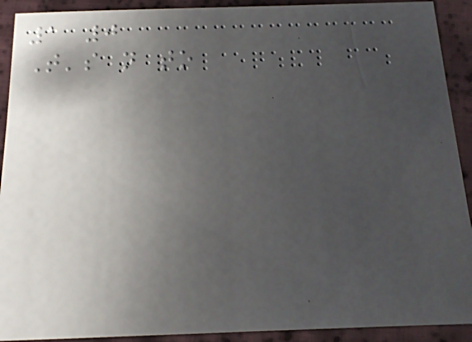1 0
That's not to
